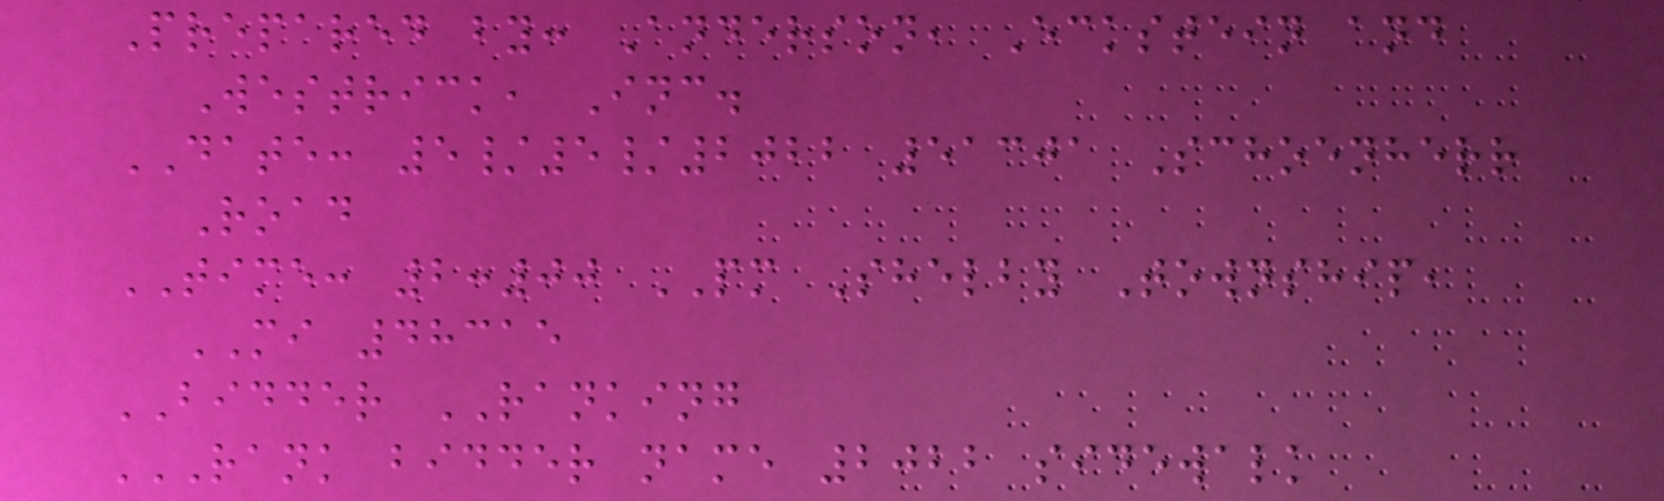Prepared by: Anderson, Eckstein and
Westrick, Inc.
DATE: 5/5/2022 51301 Schoenherr
Road
TIME: 2:00 PM Shelby Township,
MI 48315
BIDDER RANKING
RANK BIDDER NAME 2022 SIDEWALK
